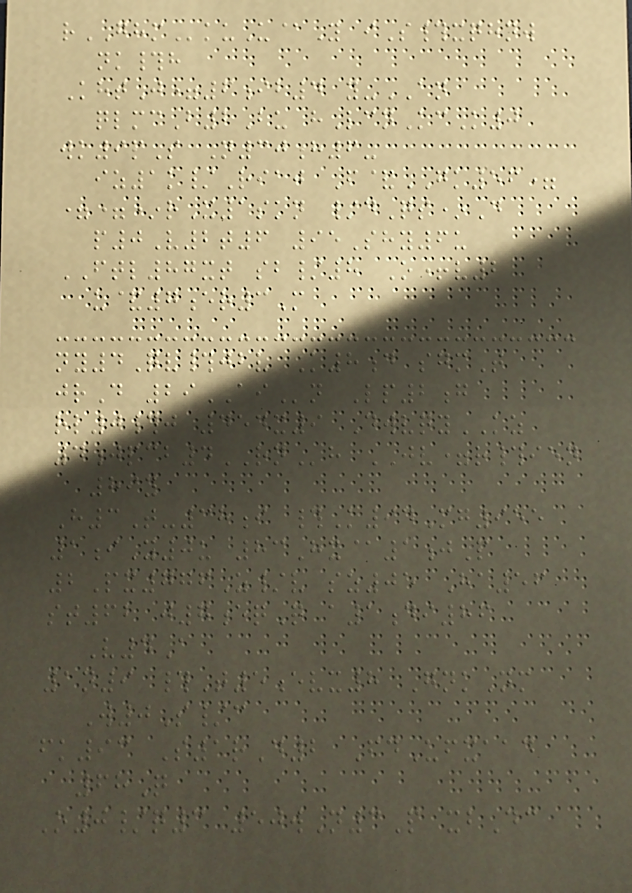rGHMkuU@Y iS#xqhnw
nk#h
KhtJ=6ib4 y-AN
qlmcB2Bu hLcnKcK0
wk9pS N30h6-
iz1k/Riaj F&GK56=
==*rX1skn /dQs*D
p0V2t6 95Shy6u
FTL87xt sb/8 O+v2
u&7er3M
ny4Qv#jbv K8d sgmT
jrD 29AIn Lp2g
rl0#j 454x9 DwvqyKZ
4jpcb4RNh JV=r#ien
89y
H3T-38i #K94Mg955
1iY0u 83Hx@1jP
2Px776Z/v sz05 Ha56
st62 j7eqQ a1di86
V4A
1n9 #T5evx8 GnkNm
W0S/c
fk93 S1rD2 FdUfxaad
68Q
O0/q3 50wN3P xbDc
